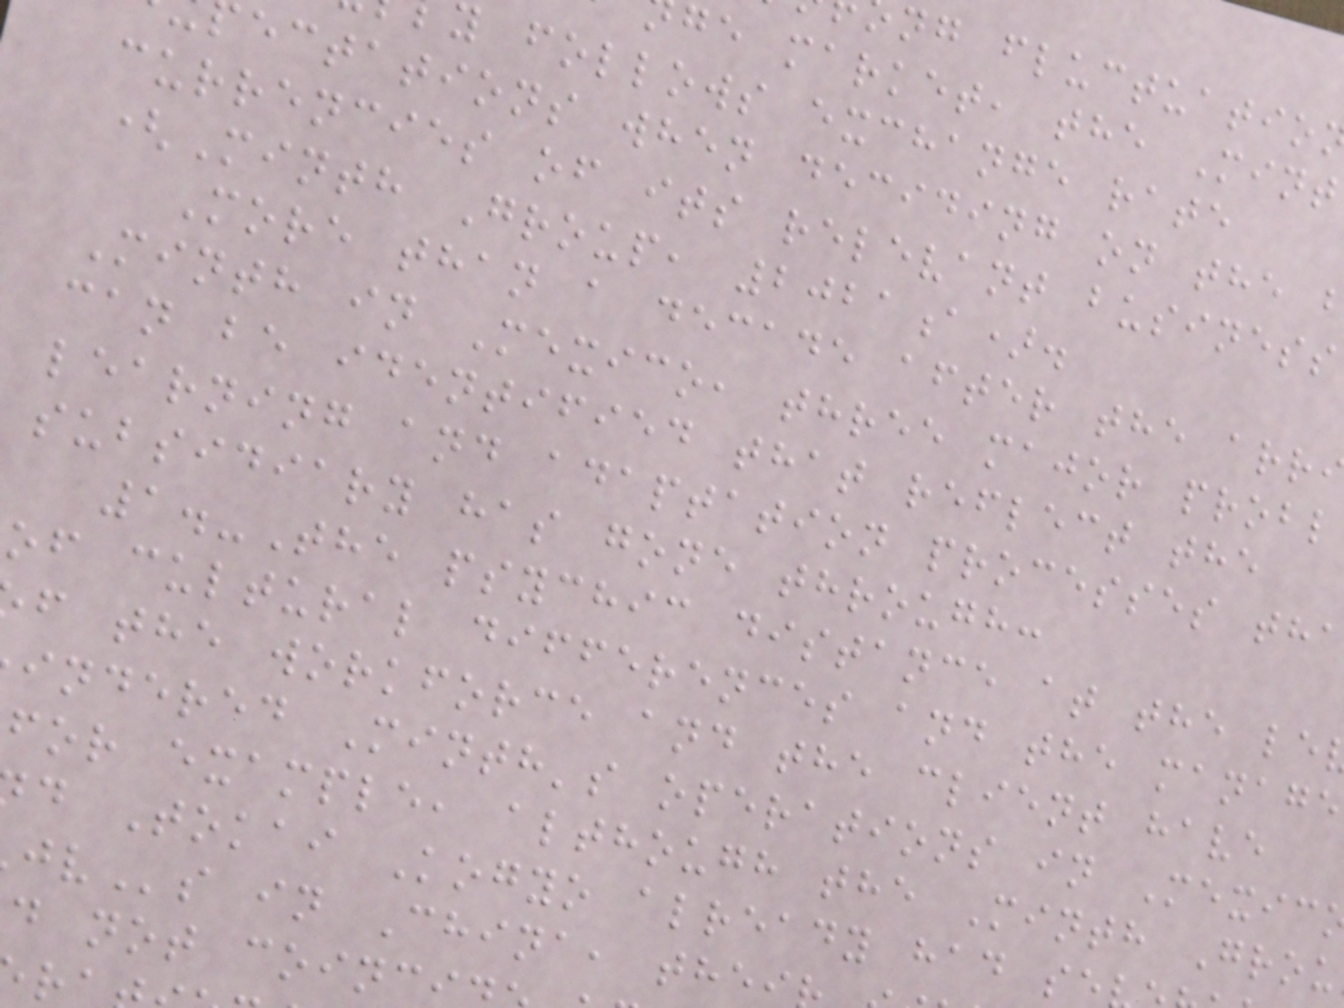ng fluctuatio
ge market, the Mint
y follows exchange rate
ectations when deciding on the
currencies of its relevant business
(Minth Group, 2021a).
More than a decade after the arr
Minth in Mexico, three major probl
can be identified that reflect the
learning and adaptation processes tha
subsidiary has gone through:
1.-The psychic distance at the le
of cultural differences and the manage
f the workforce and the client have
indered Minth's operations in Mexic
for example, although the Minth Grou
d Tokai Kogyo already had se
s in China, thei
d not coinc
